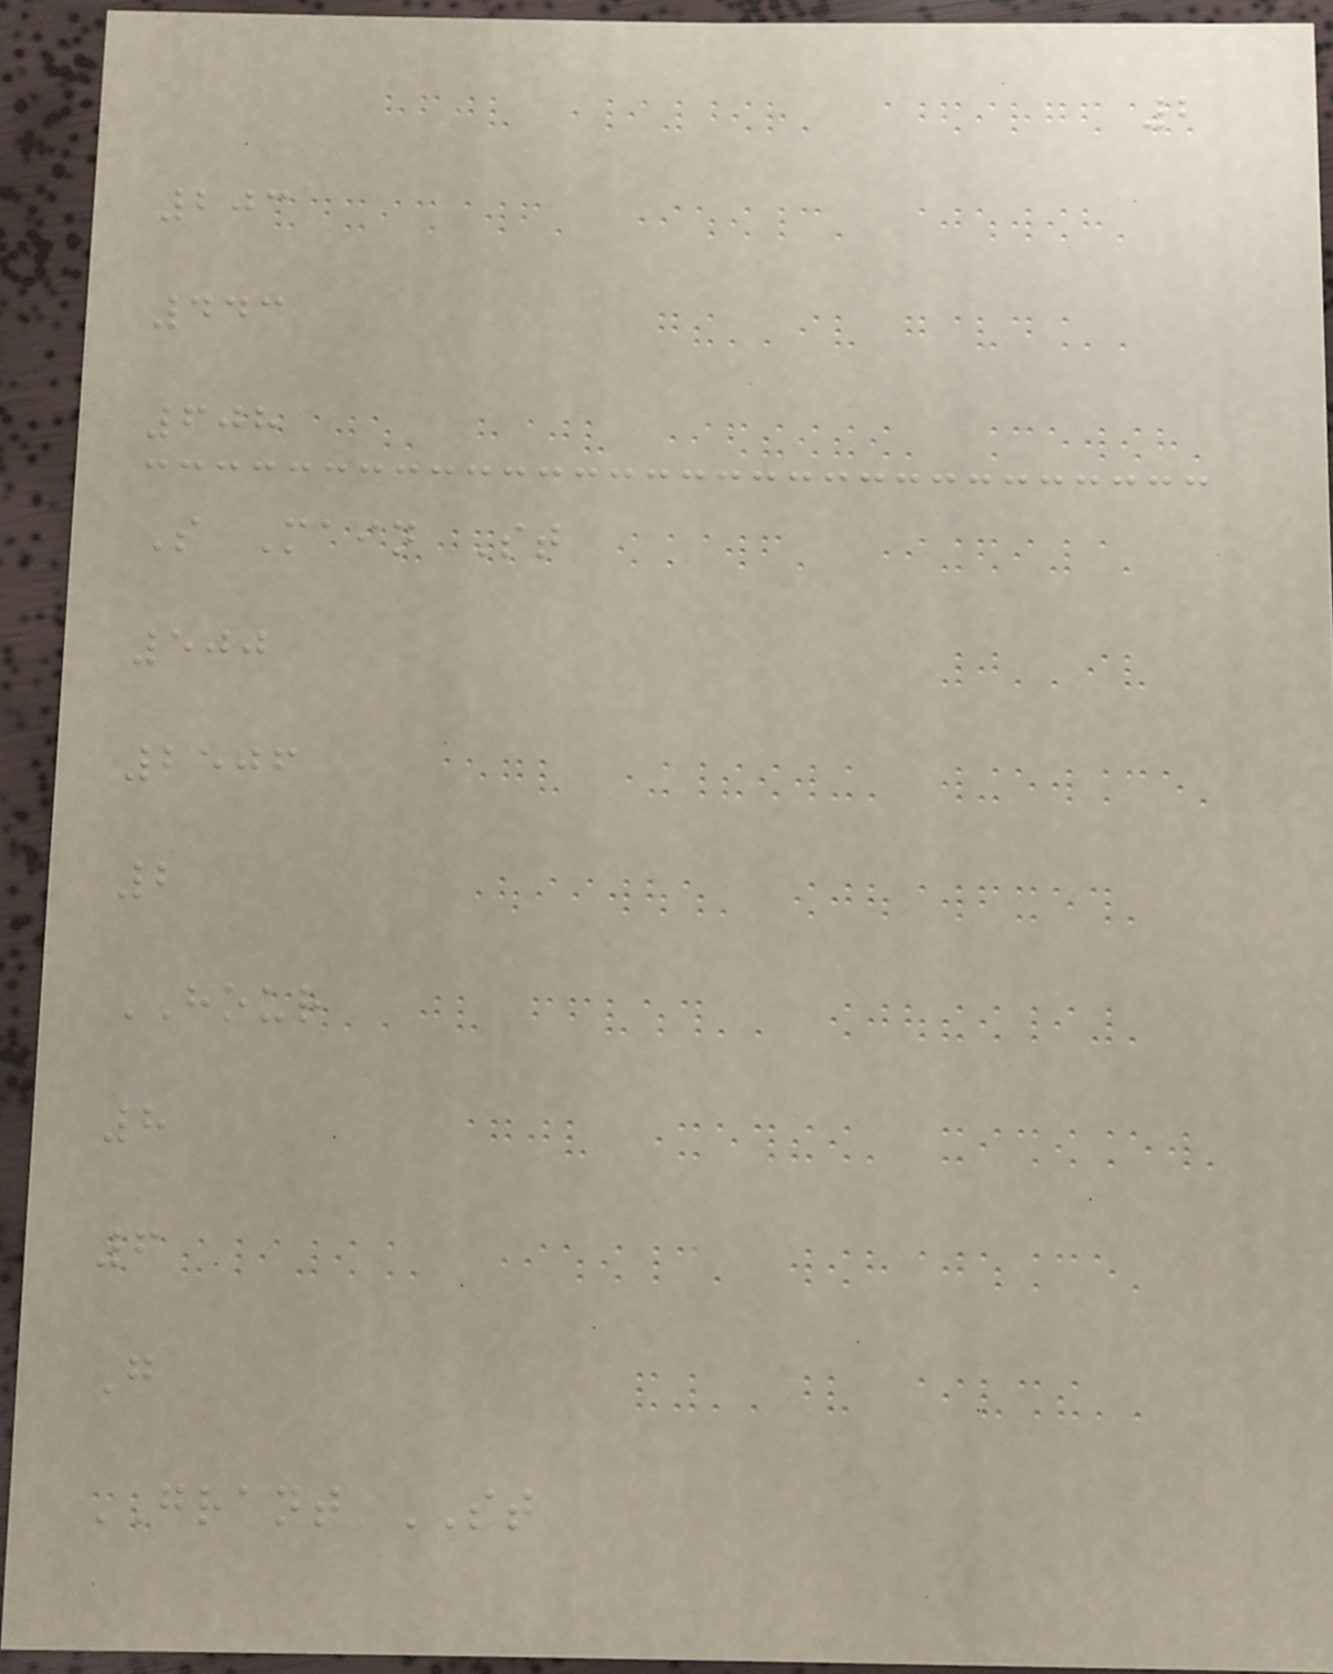2
203
443
608
S Main St
500
2506
2
HOUR
8
6
G
GRANT ST
